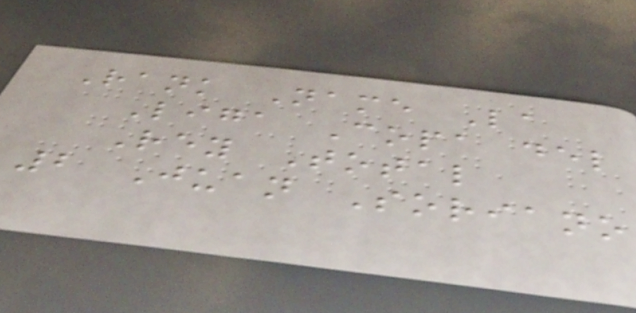Rank Name La
Liga Copa del
Rey Total
2 Juan Soriano
